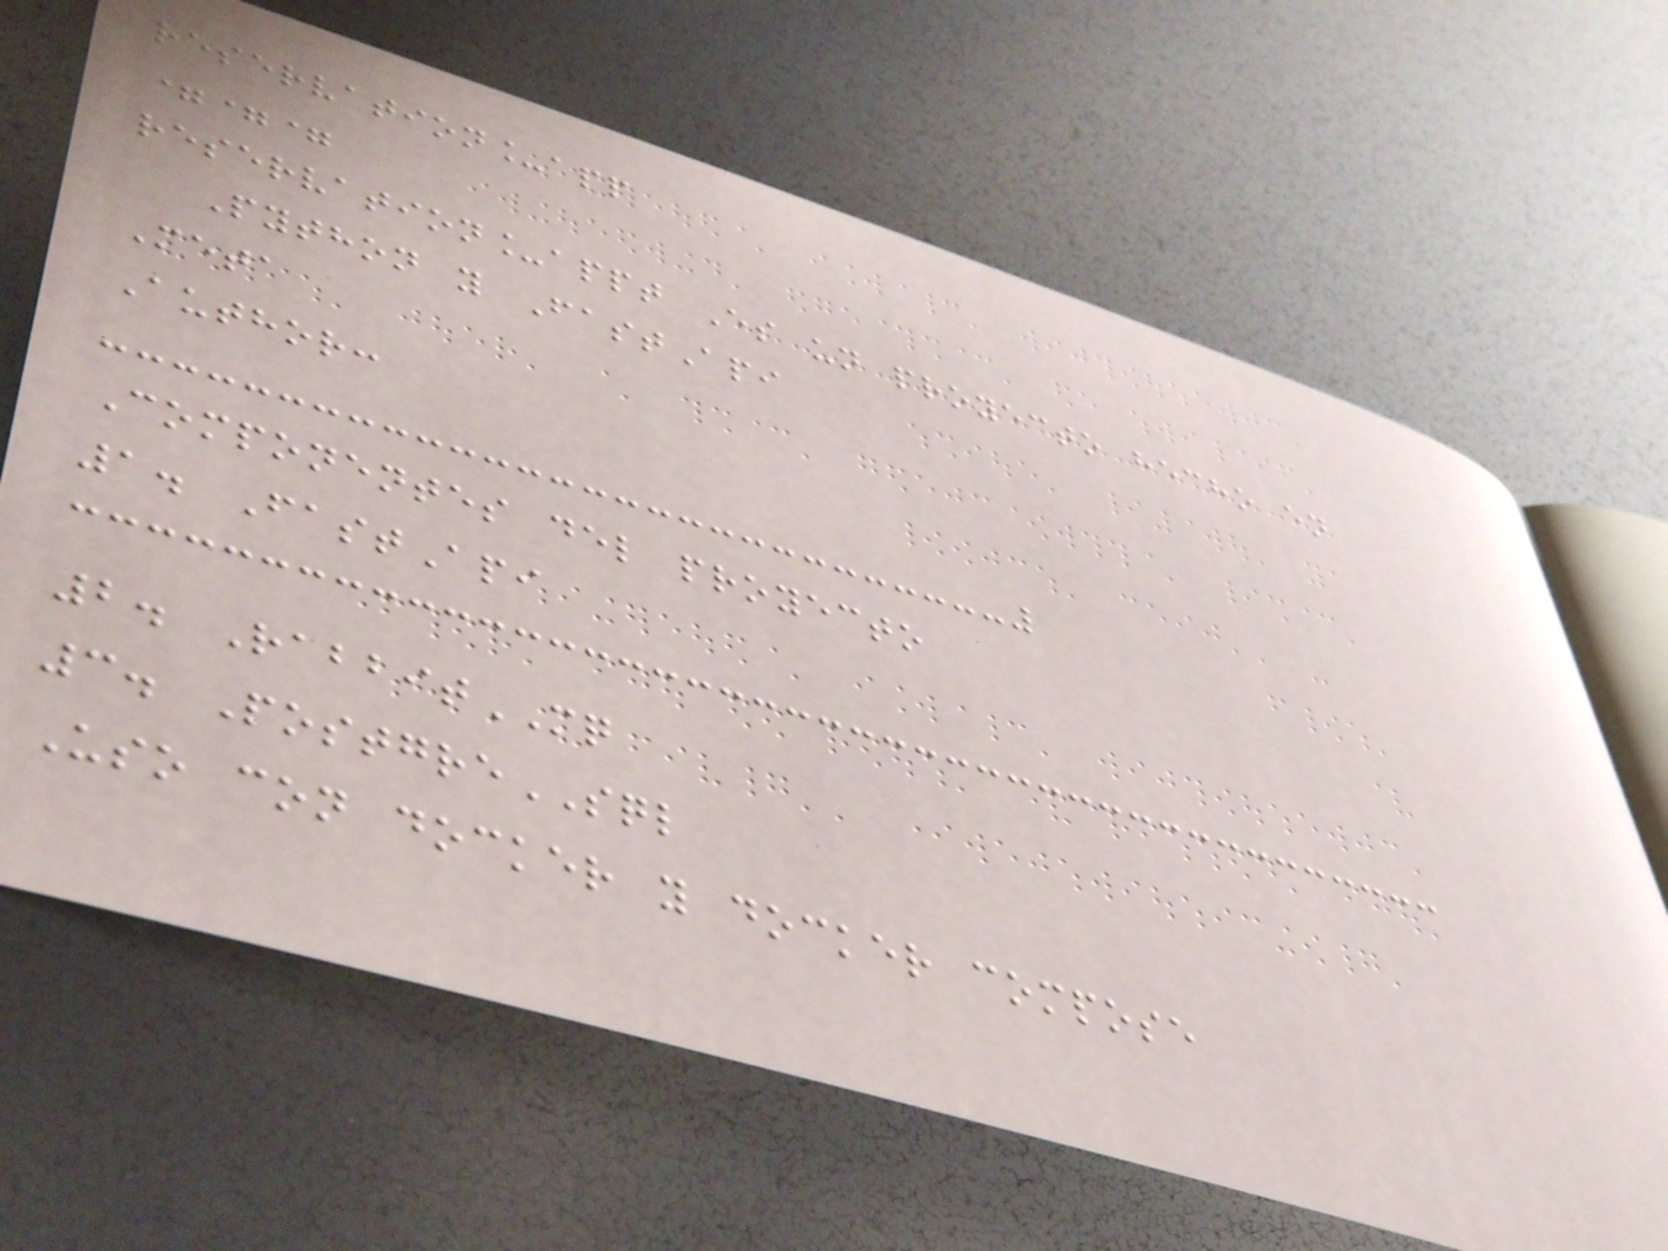reservation_app
===
reservation_appt Es un proyecto hecho en
Python y FastApi
Meta
Author:
Componentes del proyecto
1. FastApi
2. RabbitMQ
3. PostgreSQL
Uso con docker y docker compose
